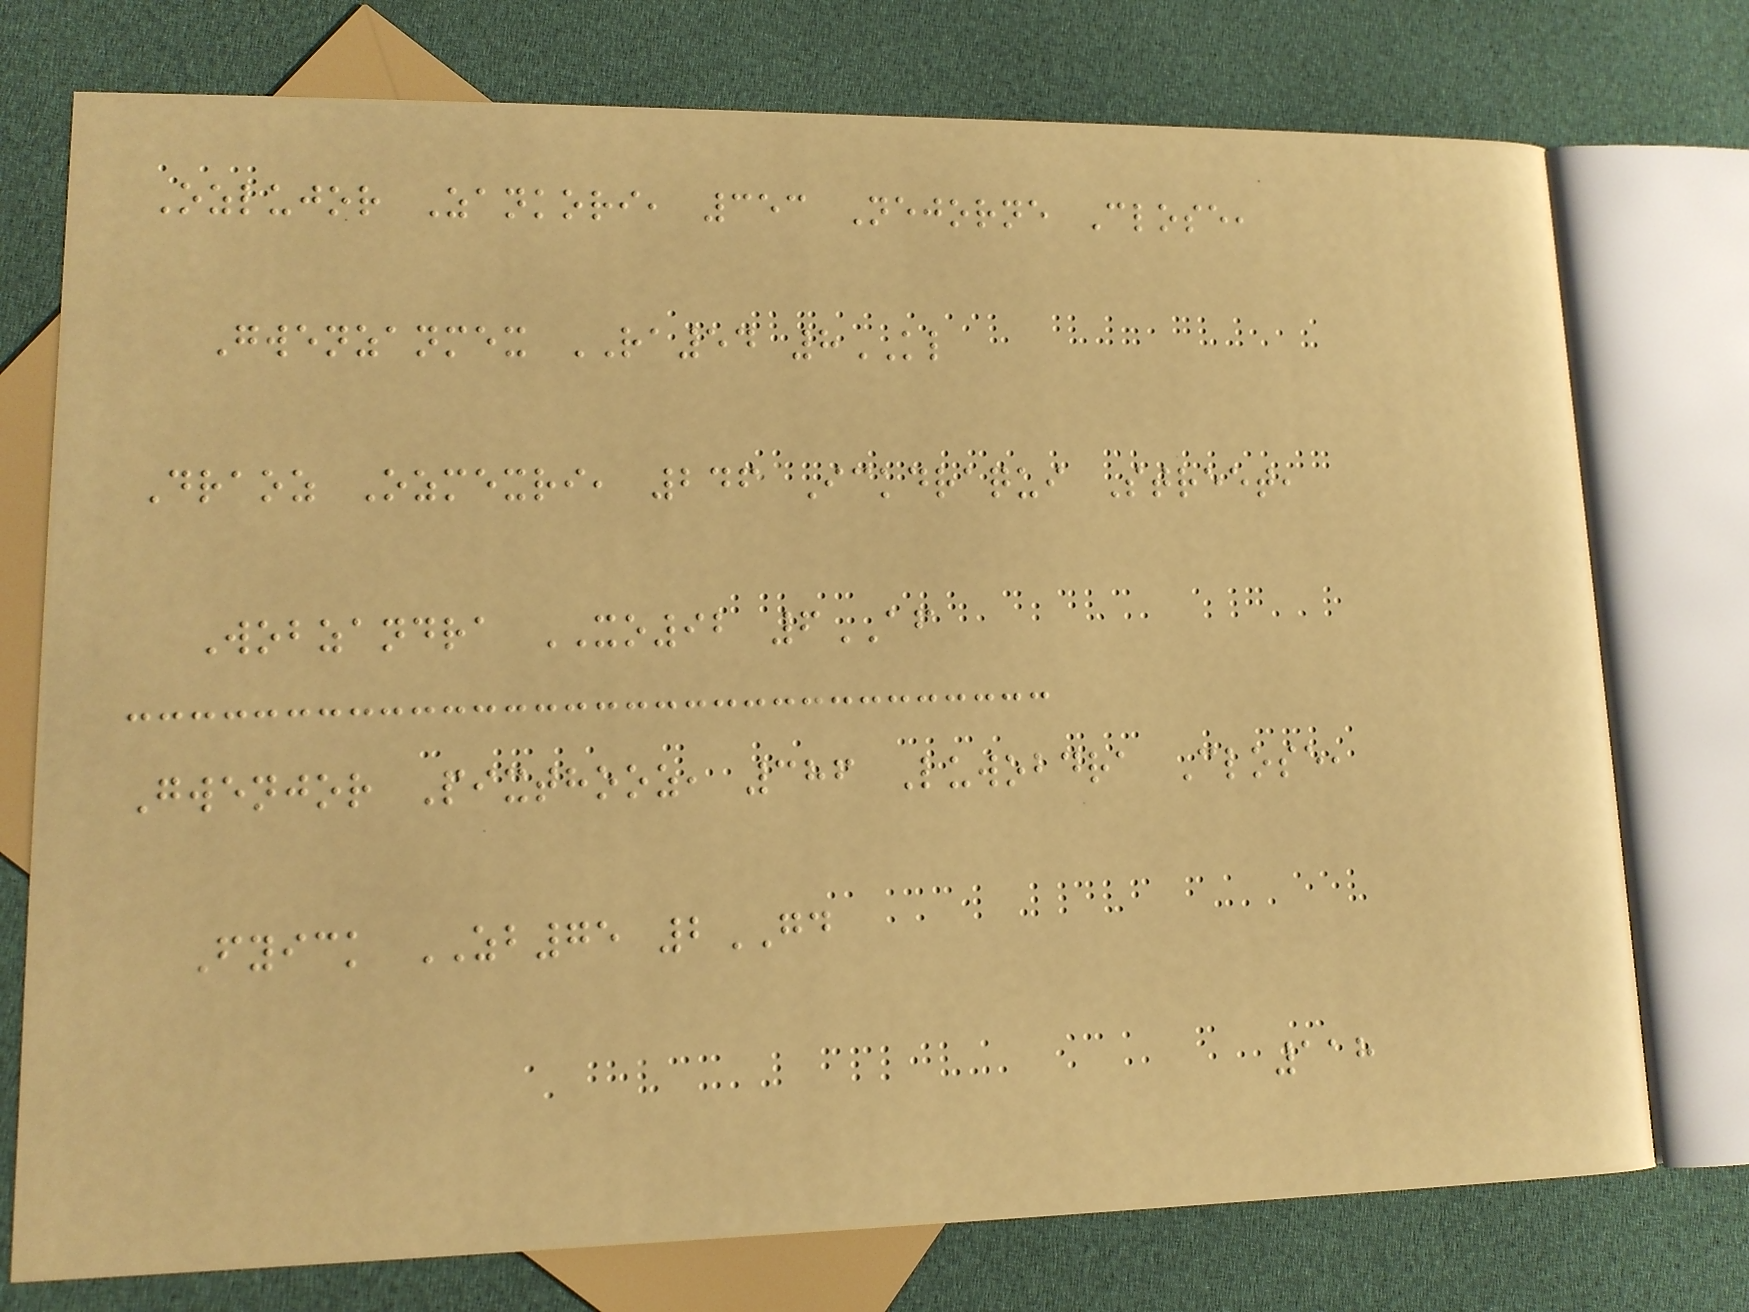Ozlujor Zankori, 353 Nejorne Close,
Gwenzanmex RA54 8KL
Draoz Ozmexri, 246 Ickdraqui Street,
Wobzandra XO92 6AF
Gwenjor Pixthooz, 386 Luwobdra Close,
Fyick ZB75 2GD
118
